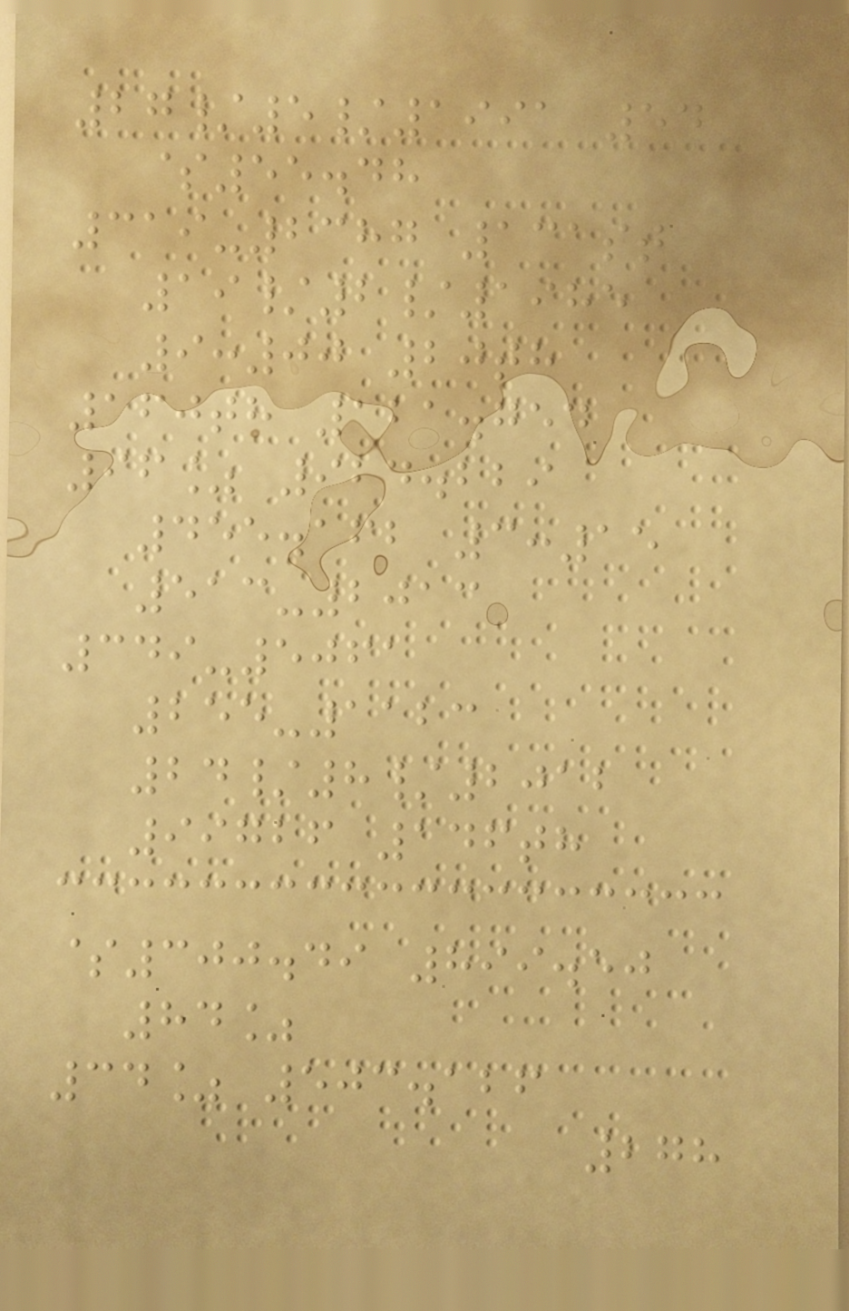27/5/1991 54
$55.48
319-2387 131st
19/2/1985
9:00 20th
160th 121.754
96% 924.229
455.162 3:15
513-2013
349-5061
255-1123
24/8/2012
99726 146th
$300.49 899.50
84%
34% 503.126
278
